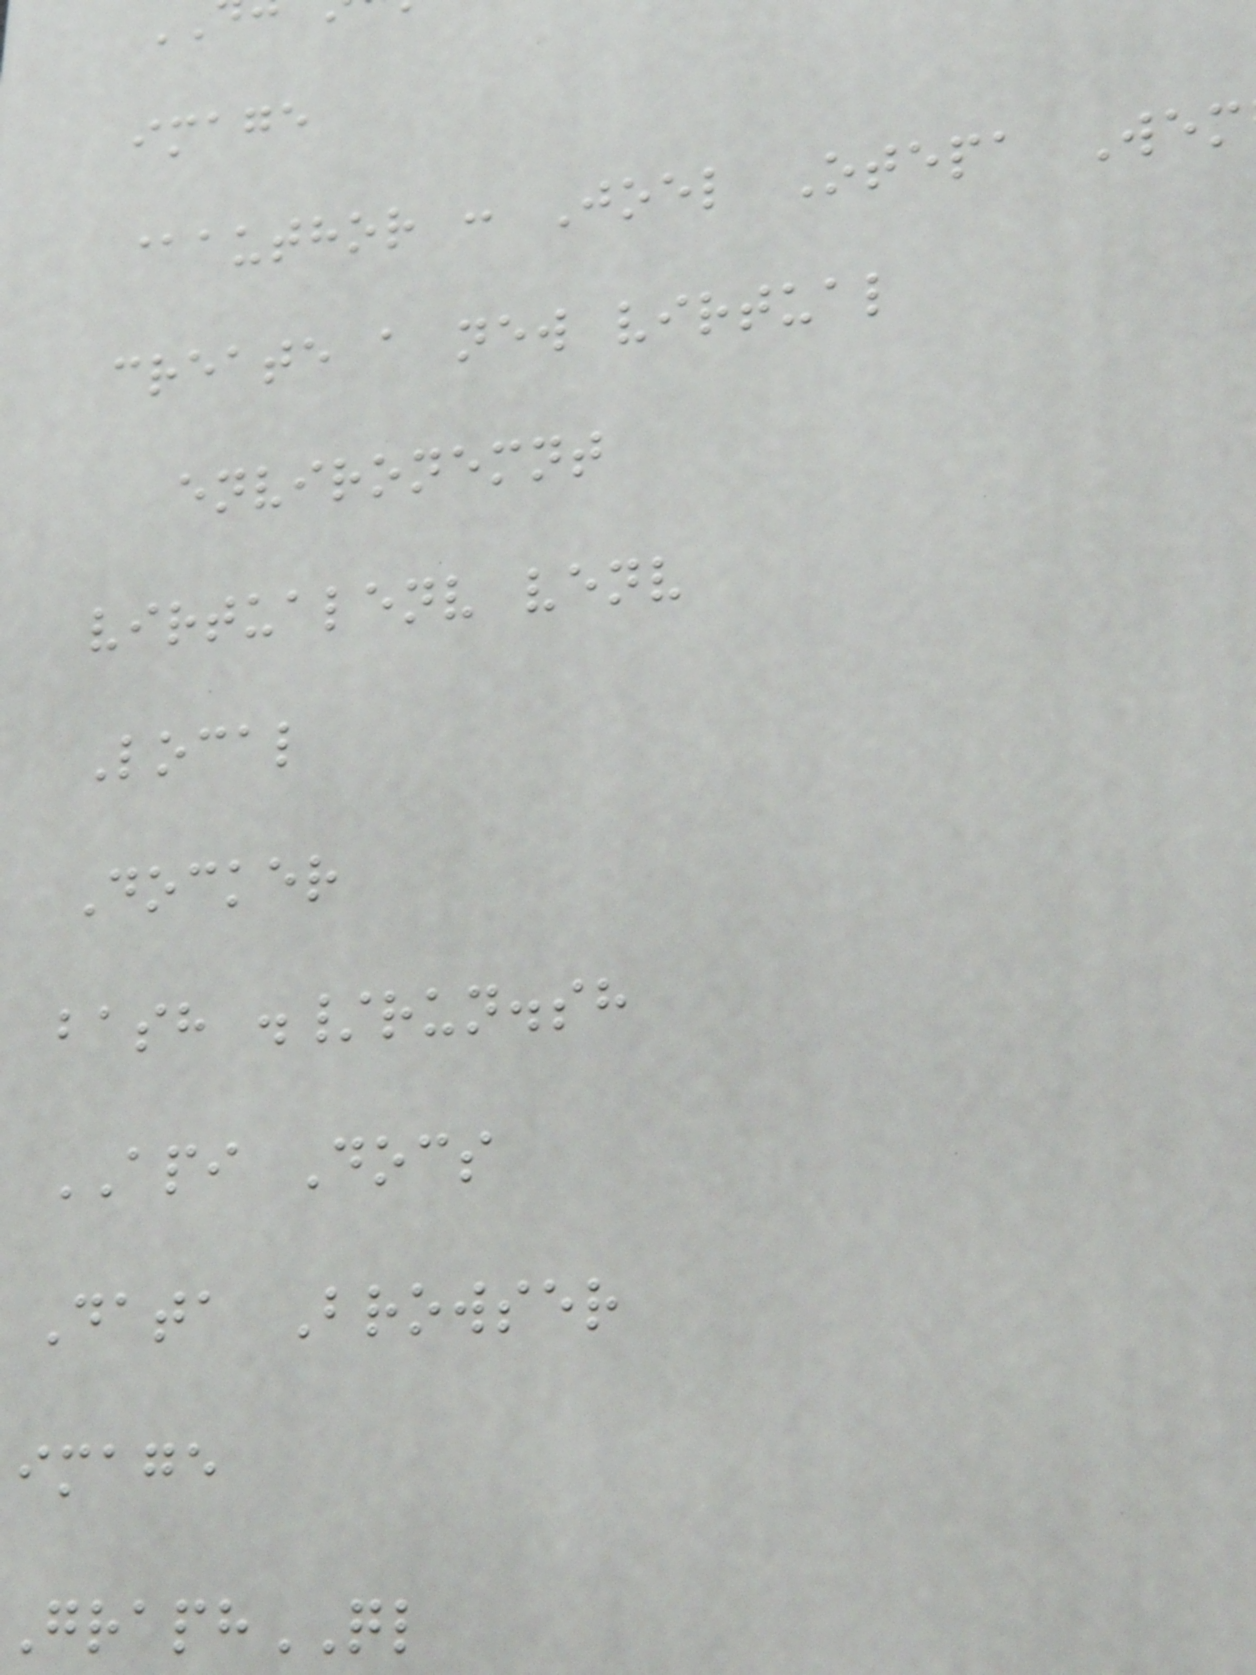image
@author : Joel Otepa Wem
create a new virtual
environemnt
virtualenv venv
Local
Docker
bash ./run.sh
API Docs
Data Browser
image
GraphQL
